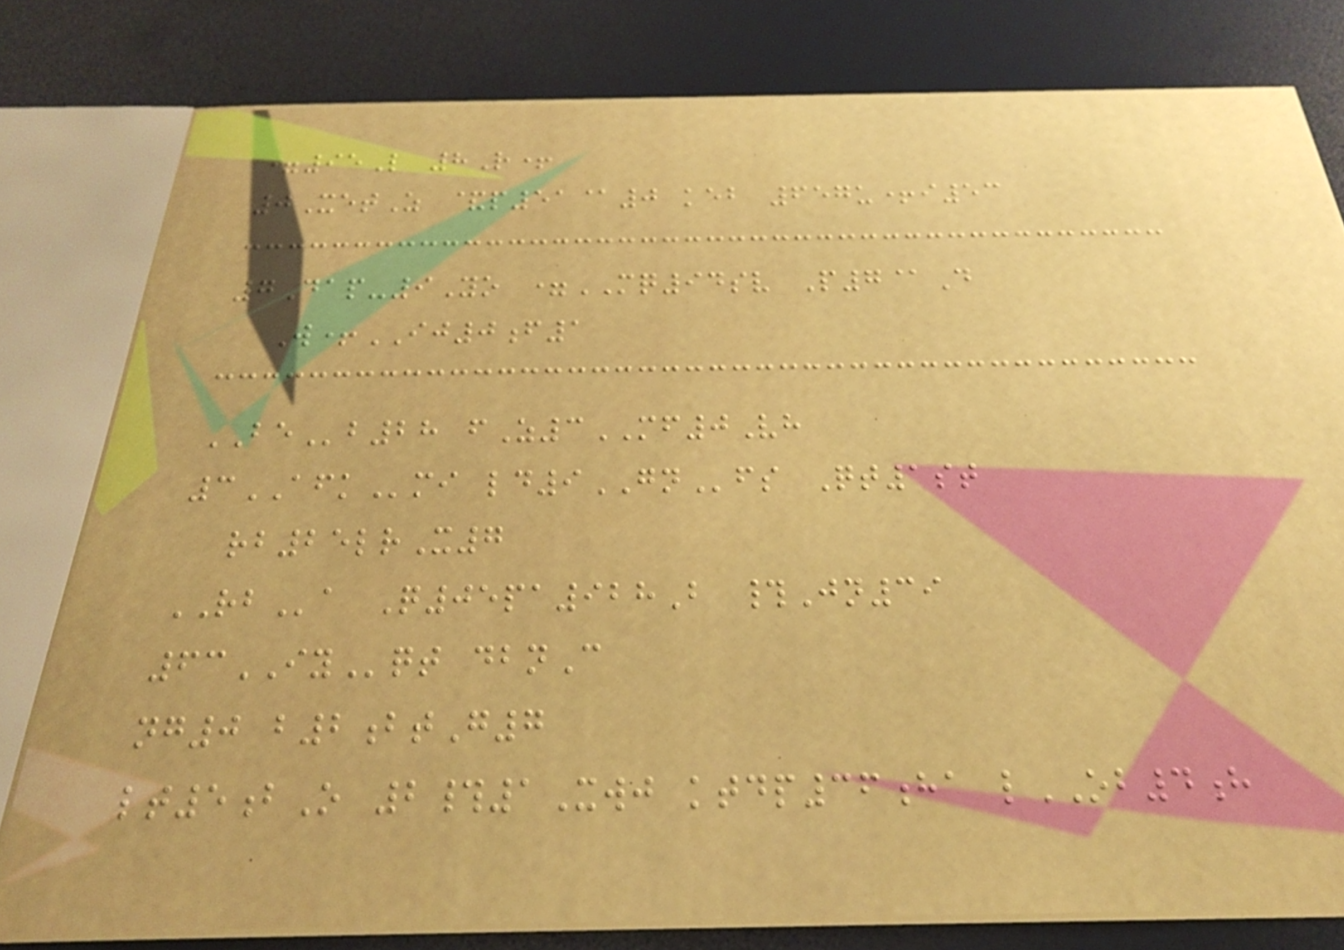=95L 8R+
0XetZ &p51@0 keb 657u+i53
7Dap-9Yo =MQ94sv P7@D
W+IJ0f1
BEb28 fZ3MF0Vh
3AFKmi ld9GNfs Qt1st
rb25lrX7
RBa Q05pa928B #Jn39
63IYqt dbnC
ng0 b2btG7
lt5bO 2#1Xwj ktdp36ha lOB4h
